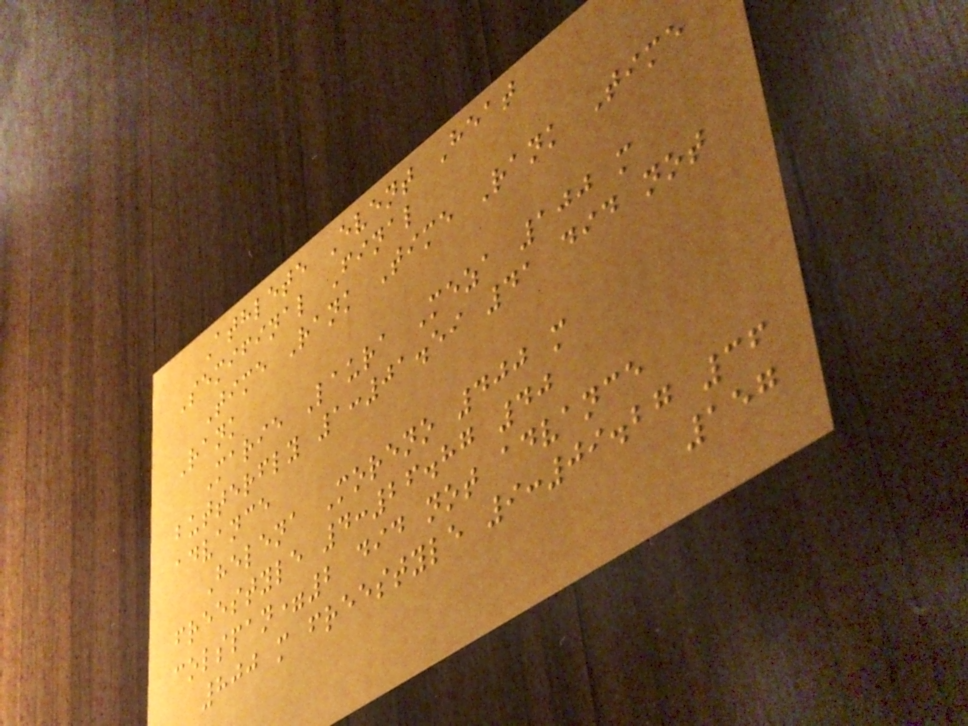Athlete Event Heat
Semifinal Final
Time Rank Time Rank Time
Rank
Marie Laura Meza 100 m
butterfly 1:01.59 41 did not
advance
Helena Moreno 400 m
freestyle 4:26.87 40
colspan=2 did not advance
800 m freestyle 9:09.27 36
157
